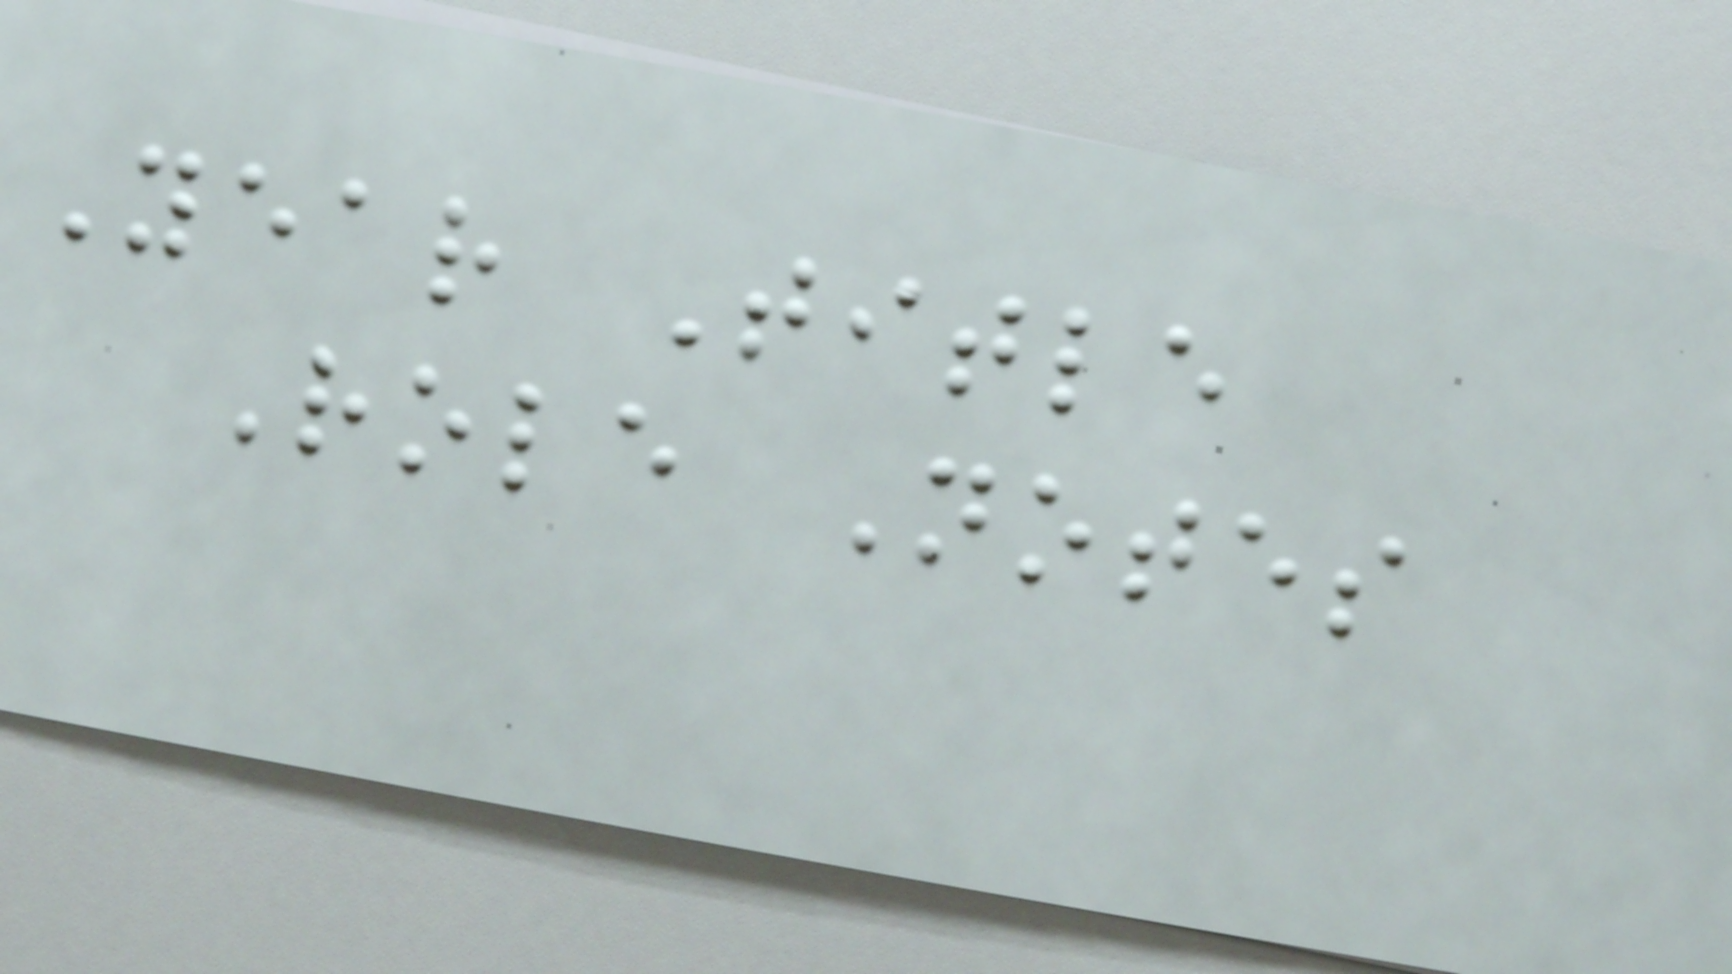Year Title
Role Notes
